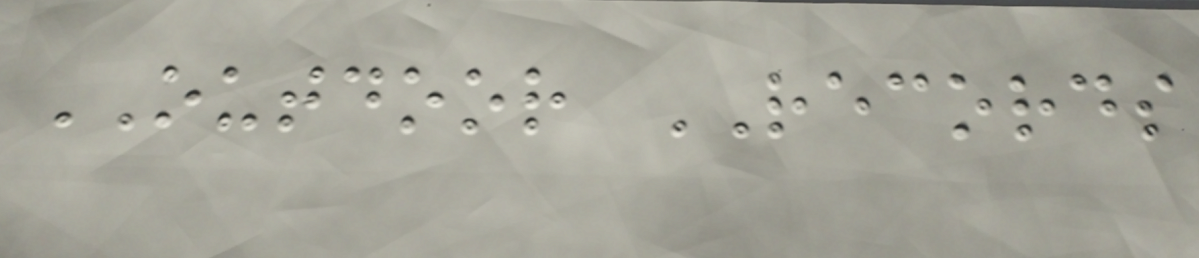OUTDOOR RECORDS
